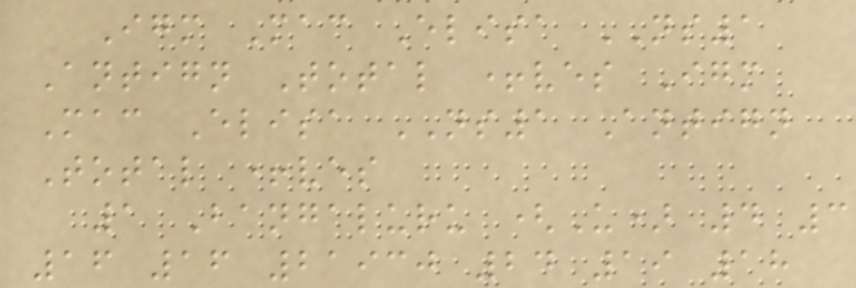Igm Mac Elisa NS1
Antign Total +ves Igm
Mac Elisa NS1 Antign
Total +ves
1 Bangaluru (U) 4 3
16 16 21930 24 19 18
